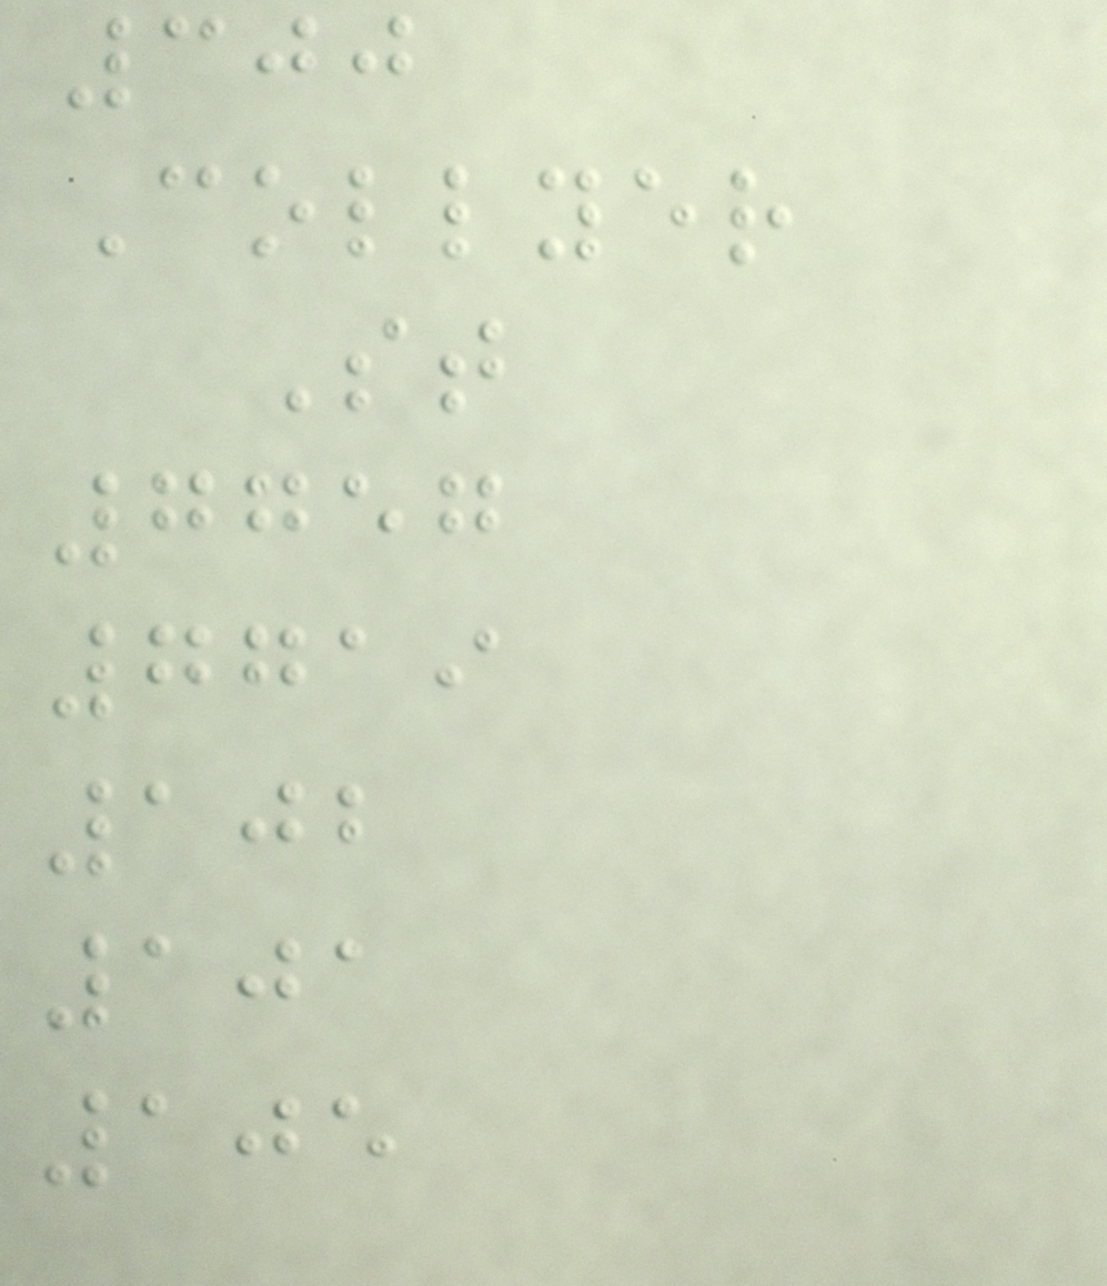300
Collyer
St
7757
7719
102
101
105
